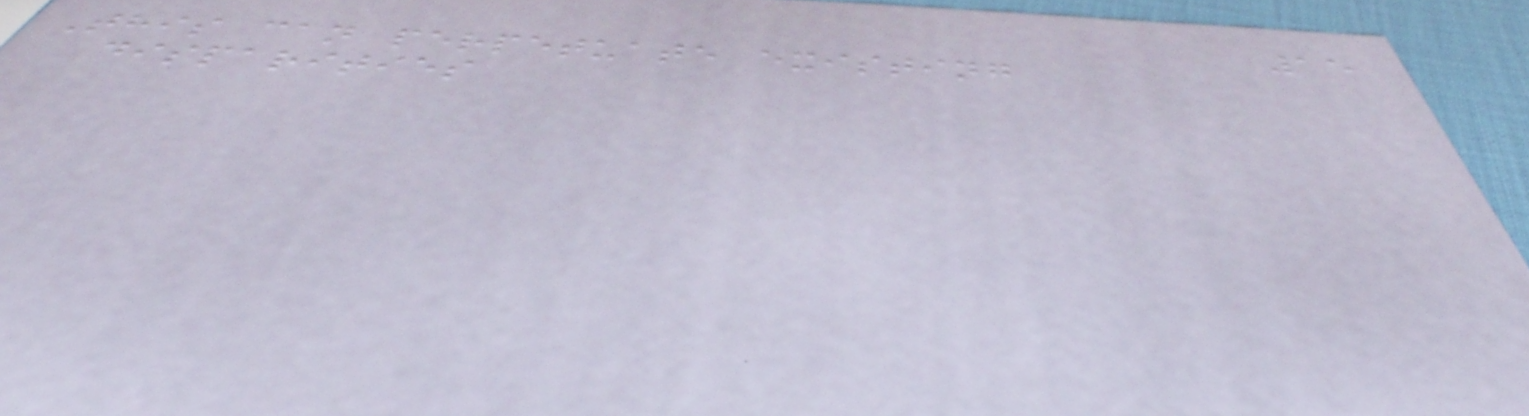15
This can perpetuate existing
disparities
